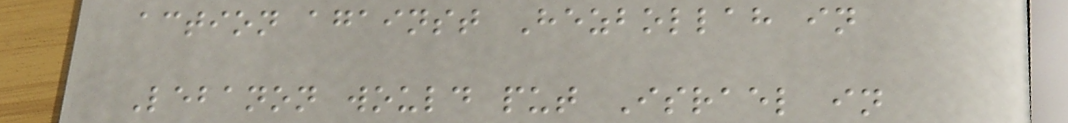action against Hezbollah in
Lebanon would put Israel in
